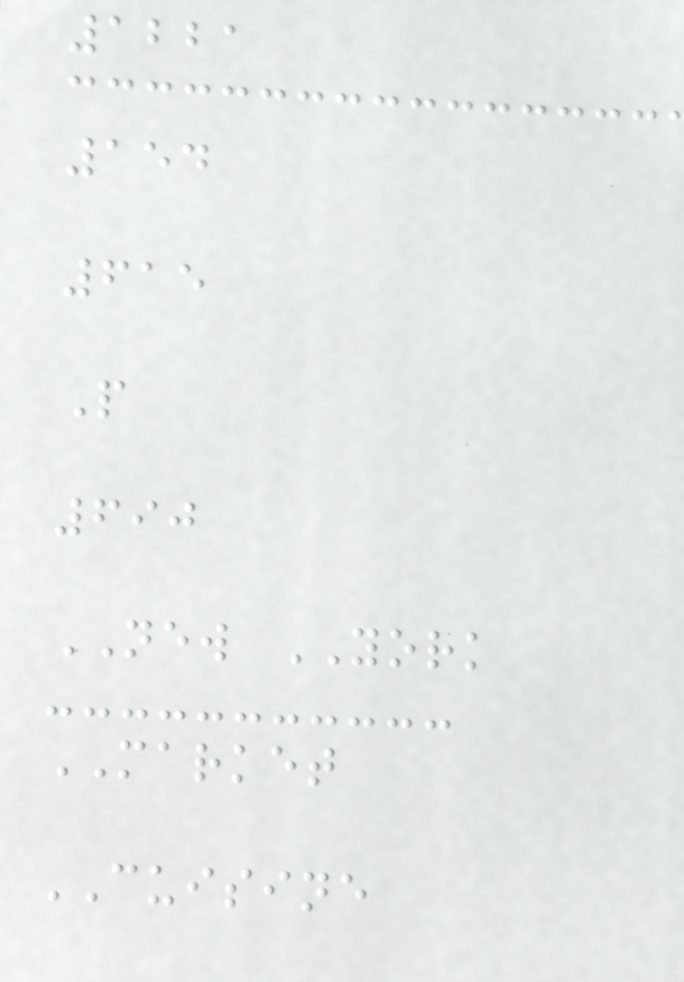1221
154
615
P
690
NEW YORK
MARKET
CUISINE
